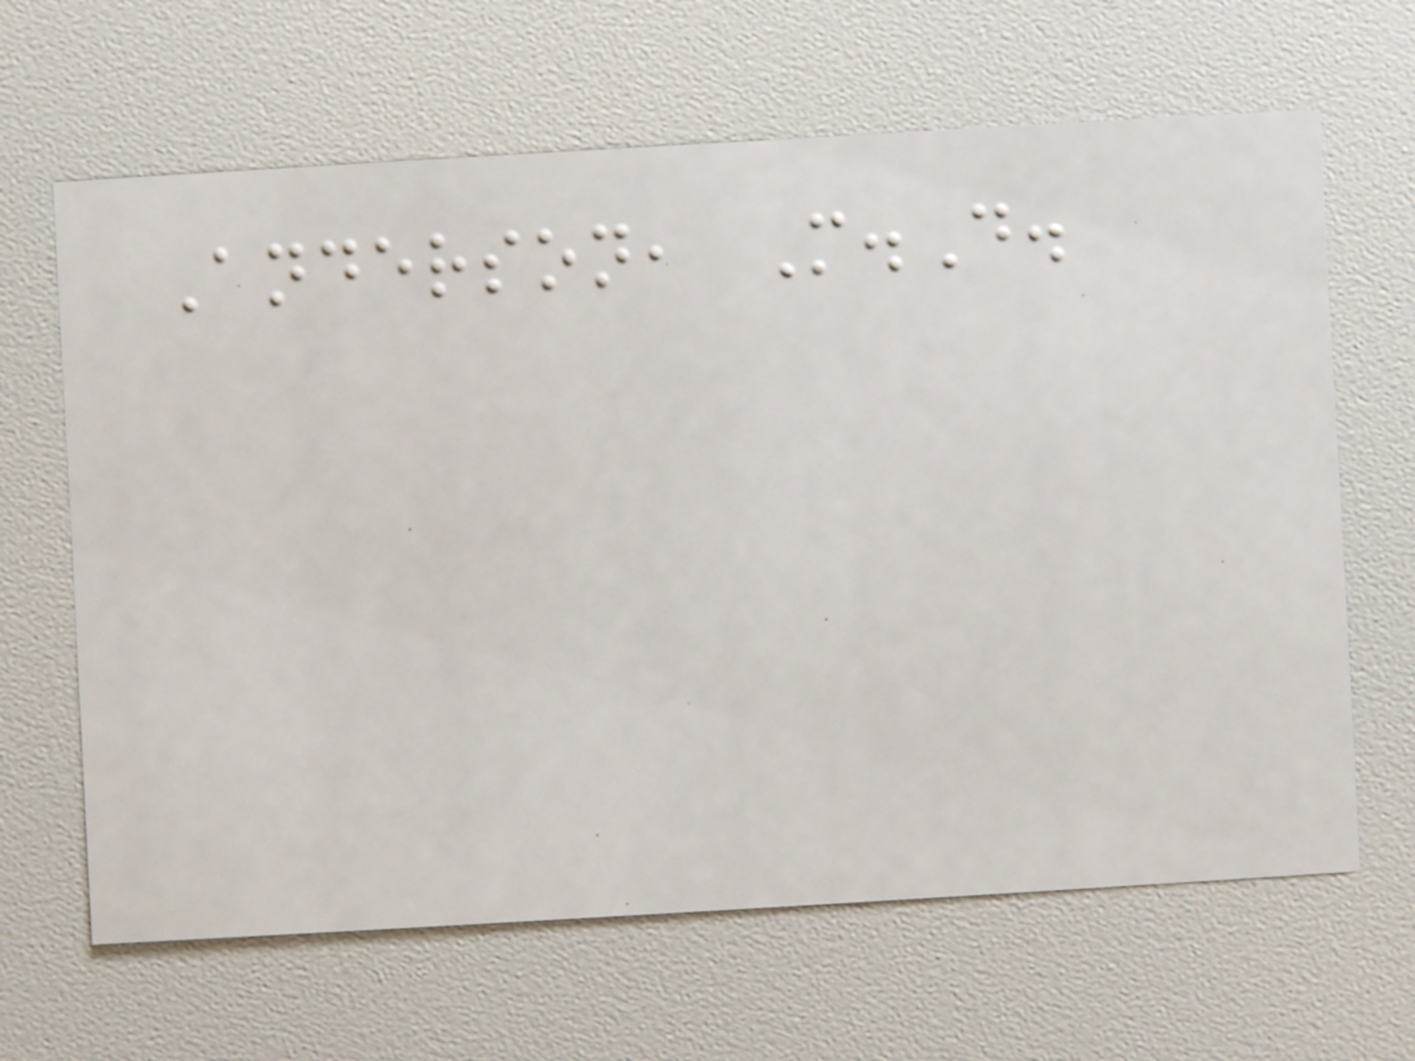Anderson, M.D.
